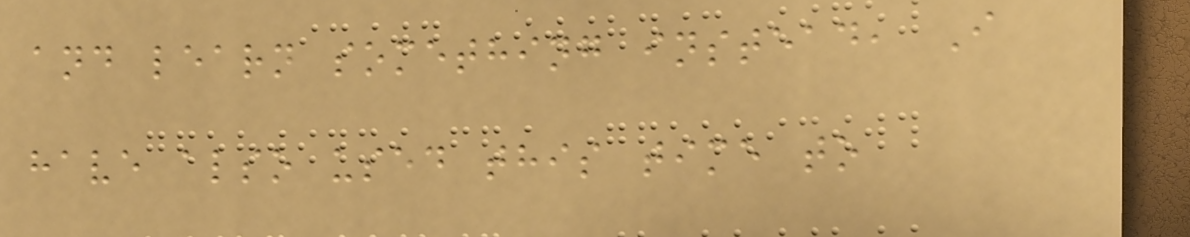and learn something instead, I
have also used this time to
